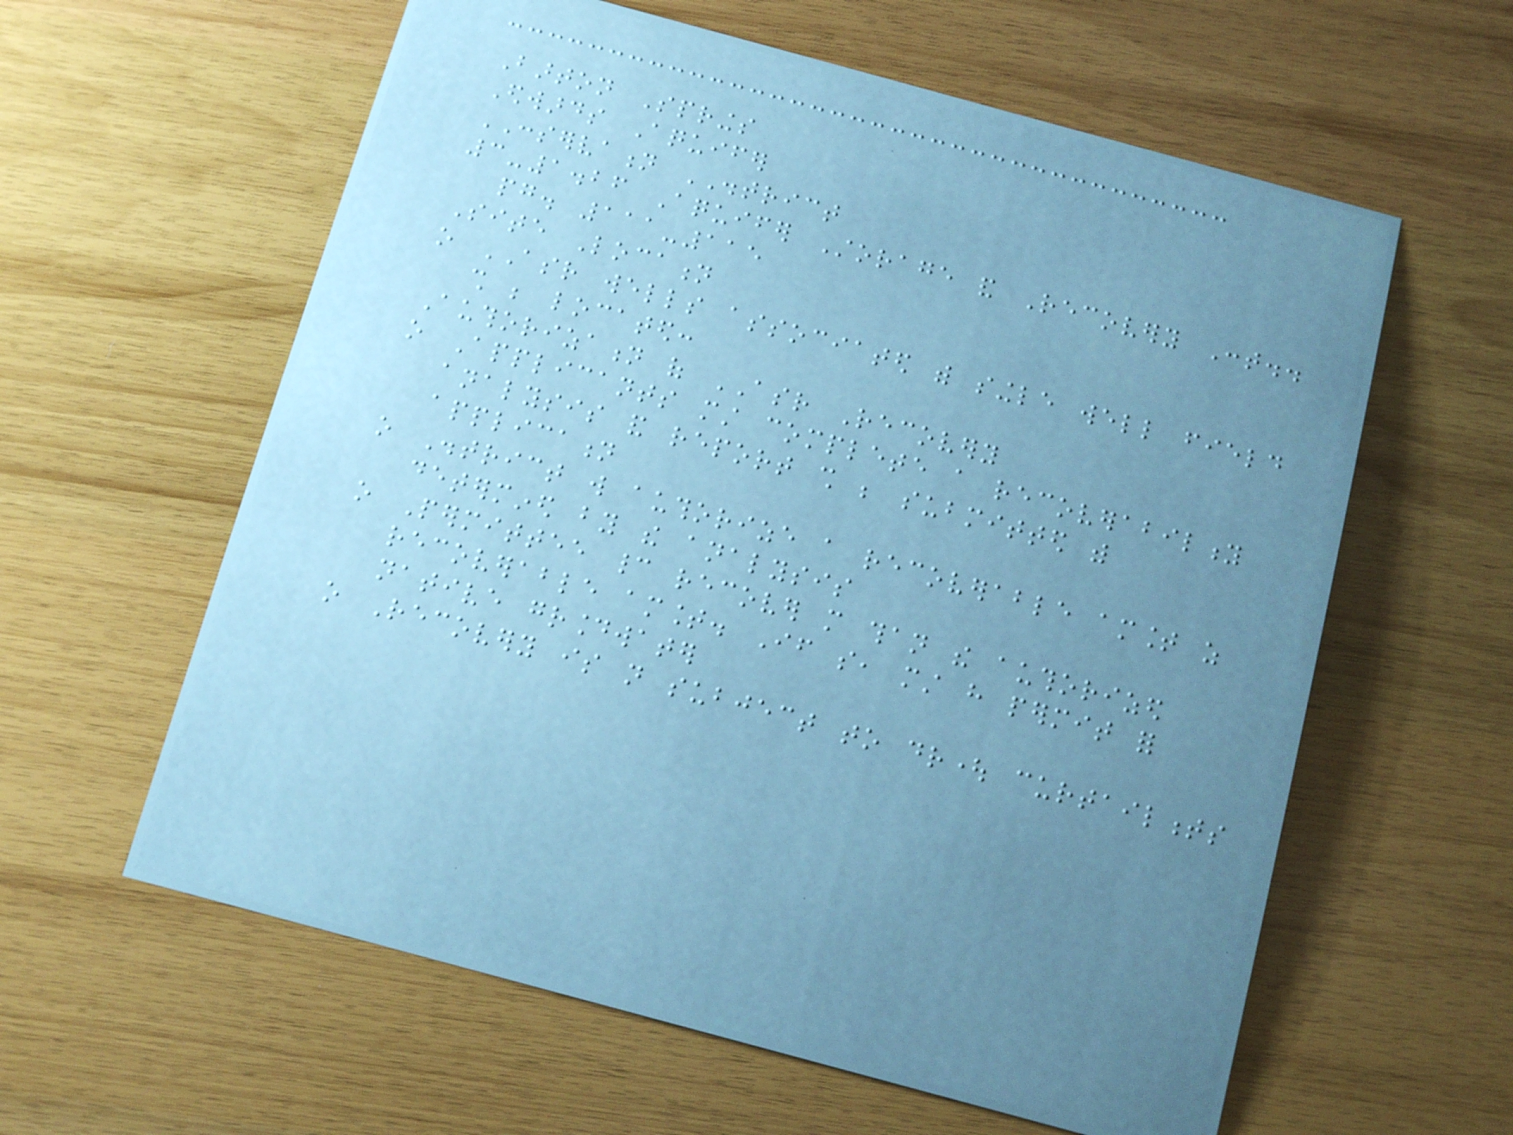Barton Springs
Edwards Aquifer
CONSERVATION DISTRICT
3-1.26 Aquifer Storage and Recovery Cont..
pg. 111-115
Site Location
o ASR wells associated with single well field
shall be located:
Authorization of ASR Recovery
o Applicants must complete a recoverability
analysis and report shall be submitted with
application
o District will authorize a recoverable amount as
determined by the analysis
o Permittee cannot recover more than the authorized
recoverable amount. If so, must have permit for
native groundwater
o Recovery is not subject to drought curtailments
